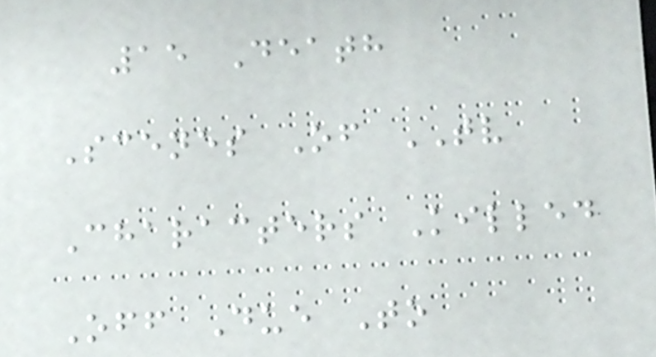15 Death
Scenes Of TV
Characters Killed
Off Due To
